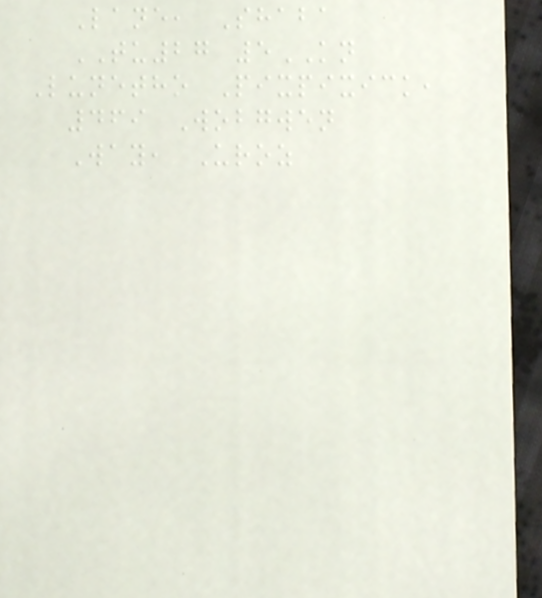Lane, Shaba
TU27 5KN
Lunetho Pixpixick,
469 Wobgwen
Way, Uroz
